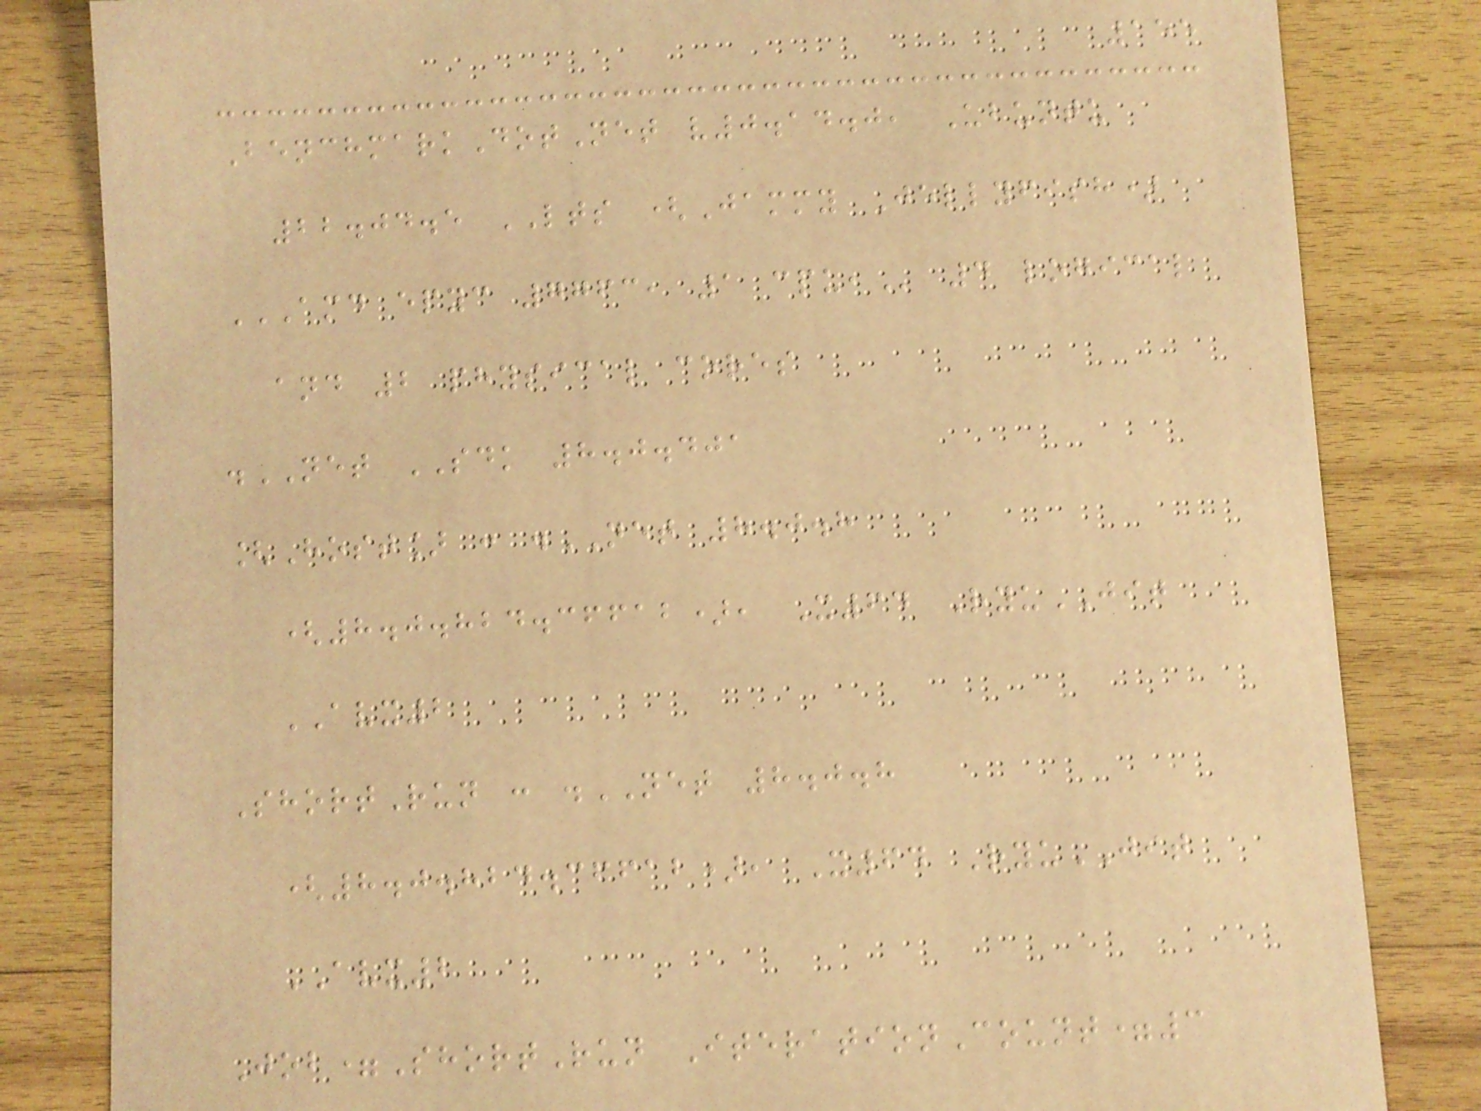155
BenchmarkDotNet v0.14.0, Ubuntu
22.04.5 LTS (Jammy Jellyfish)
AMD EPYC 7763, 1 CPU, 4 logical
and 2 physical cores
.NET SDK 8.0.401
[Host] : .NET 8.0.8
(8.0.824.36612), X64 RyuJIT
AVX2
ShortRun : .NET 8.0.8
(8.0.824.36612), X64 RyuJIT
AVX2
Job=ShortRun IterationCount=3
